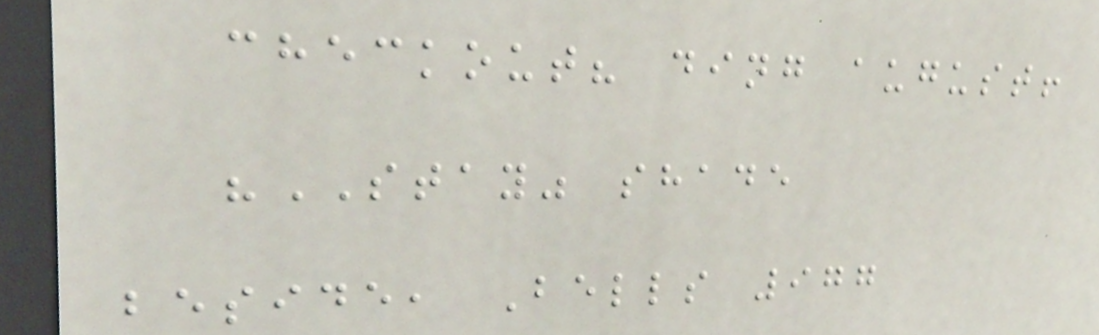checkout? ding august!
"STAY" shade
beside, Bells 977
